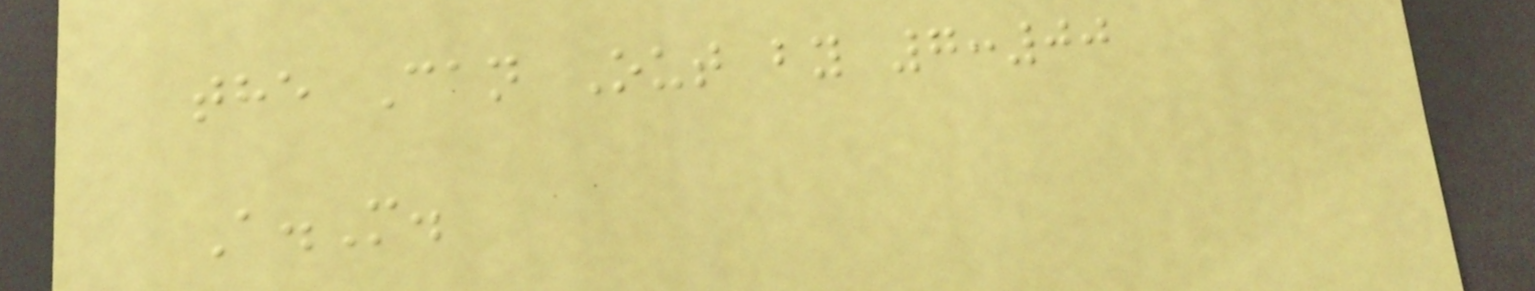the Can Out by 7:00
A.M.
